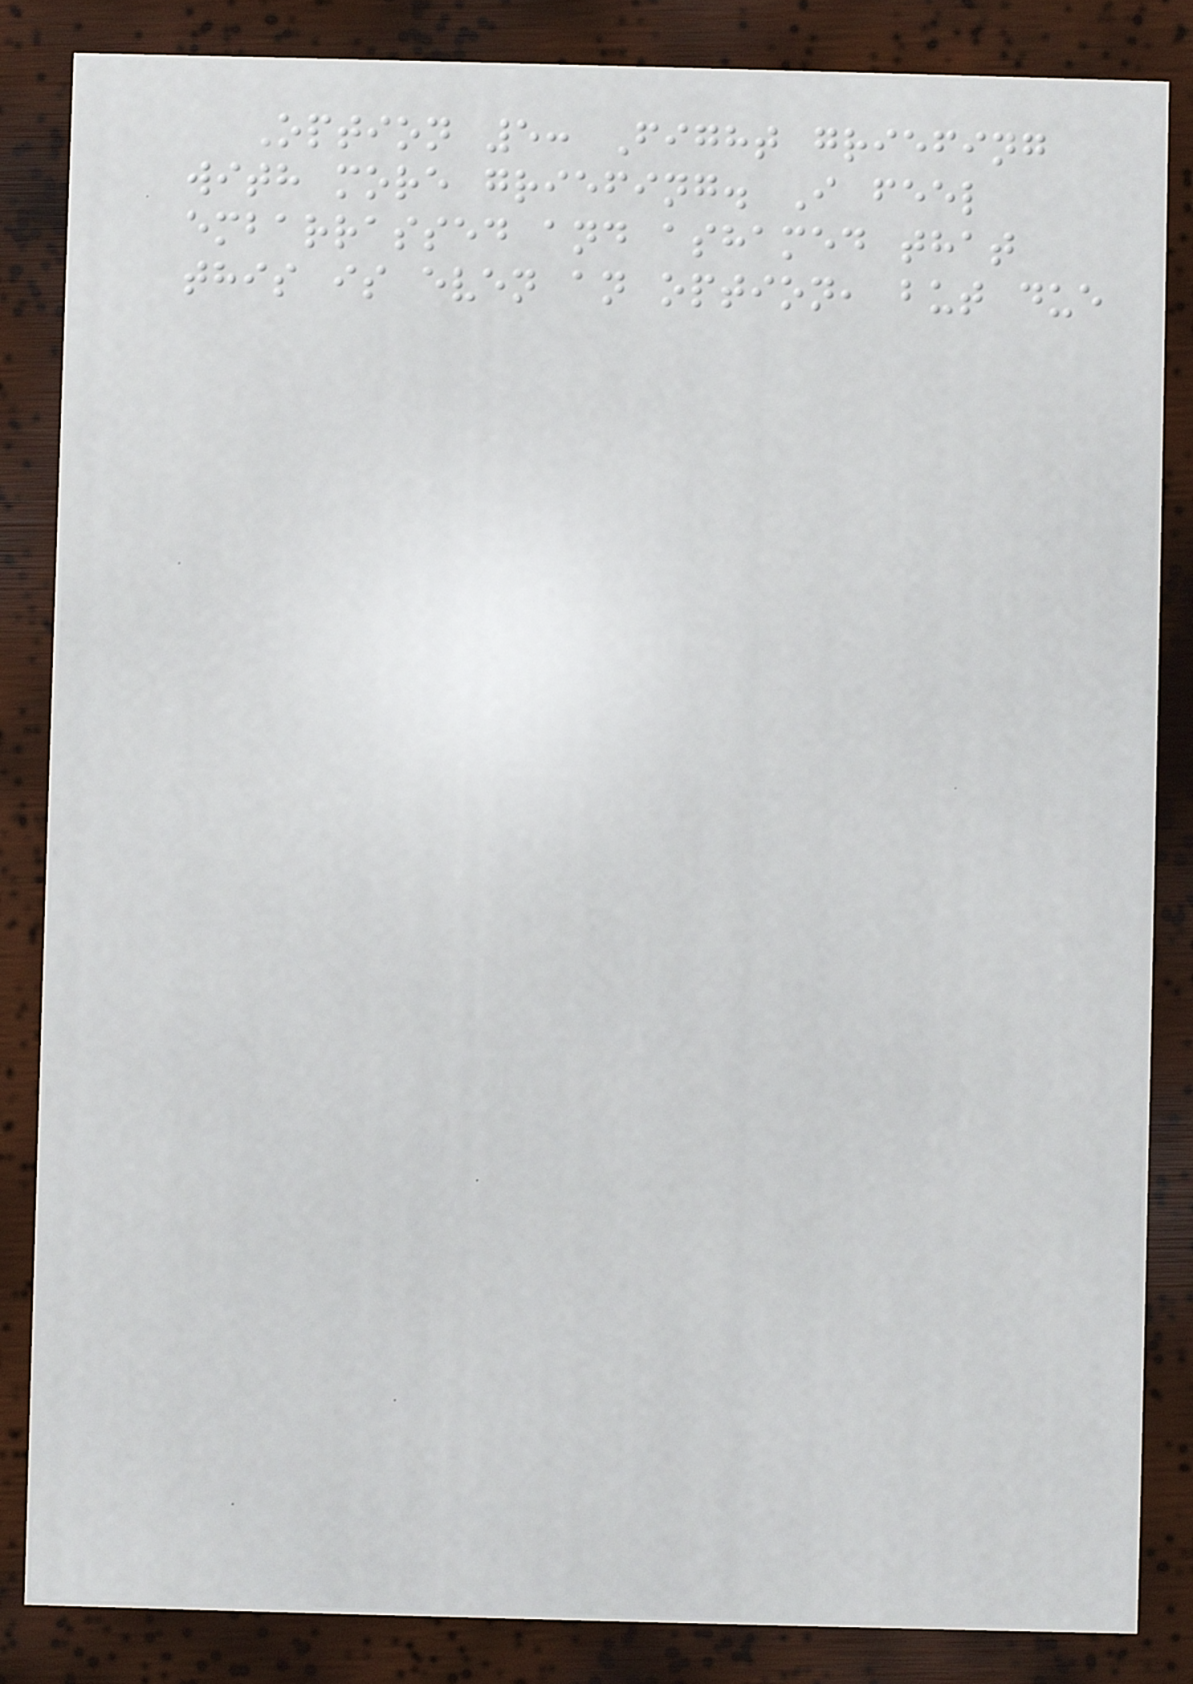Option 5: Fight griefing
with more griefing. I feel
embarrassed and ashamed that
this is even an option, but due
